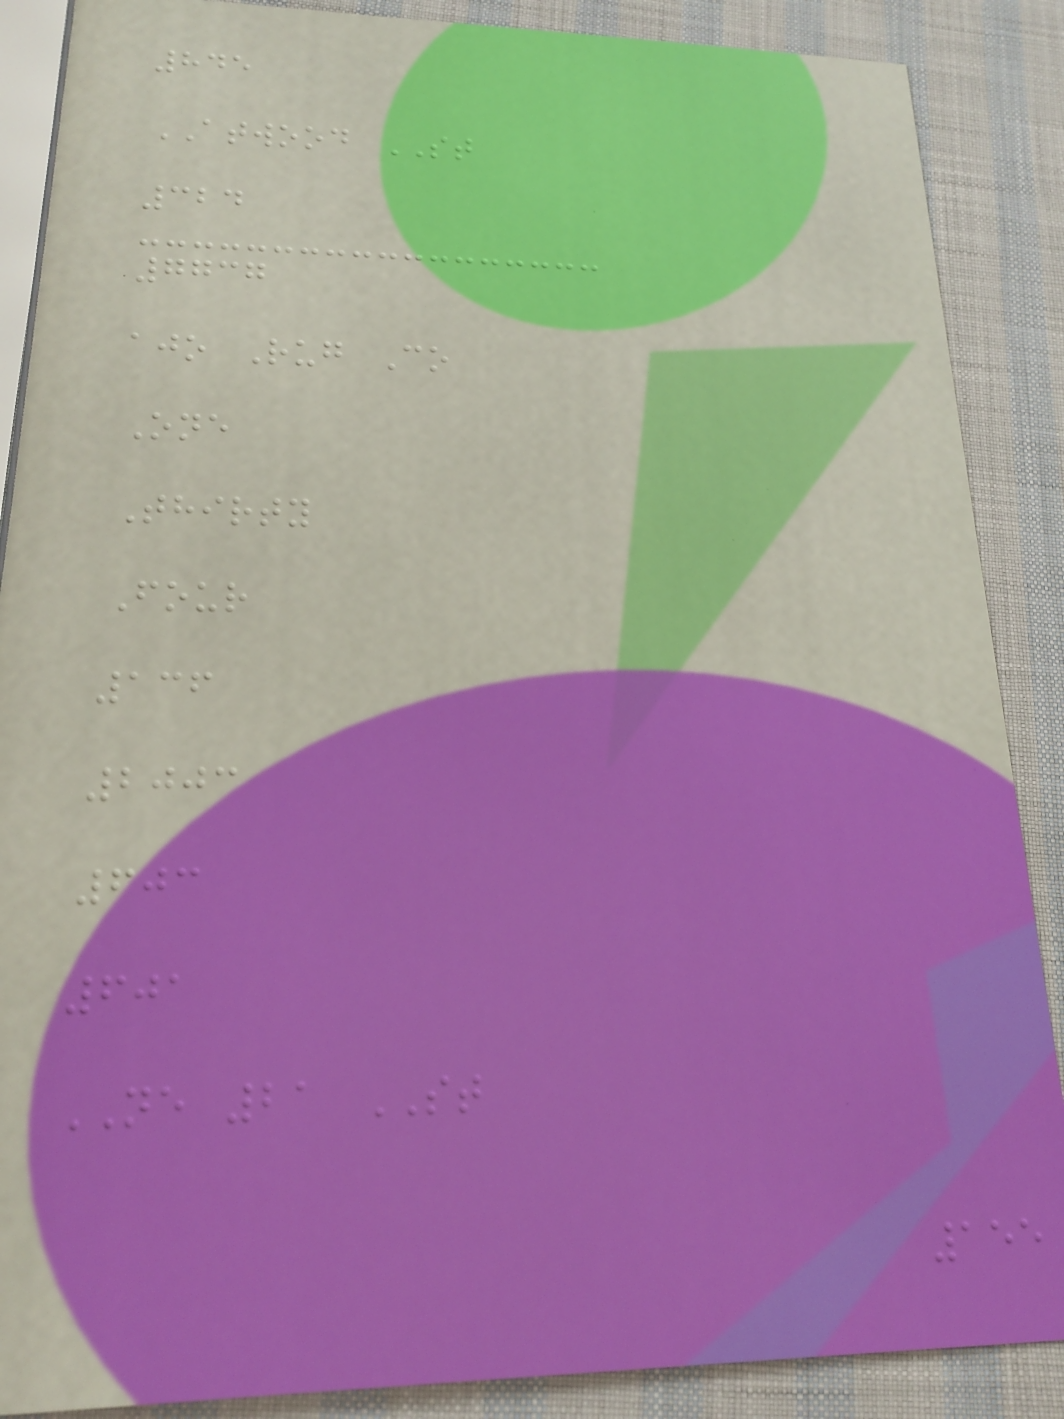845
ATWOOD ST
324
7737
ajo Rug Co
One
Thirty
Four
136
2003
603
601
NE 21 ST
155
